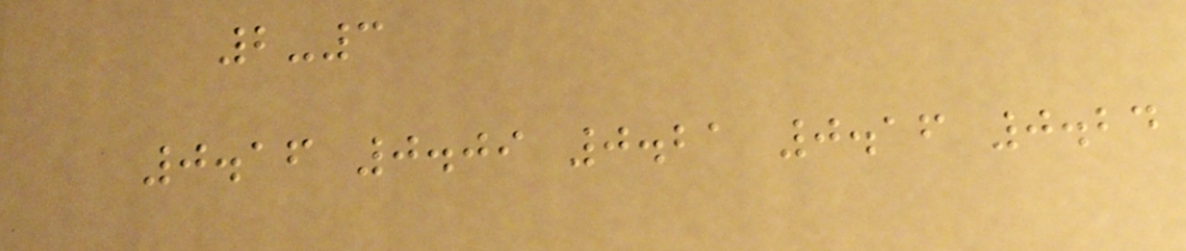2-3
0.16 0.09 0.21 0.16 0.24
